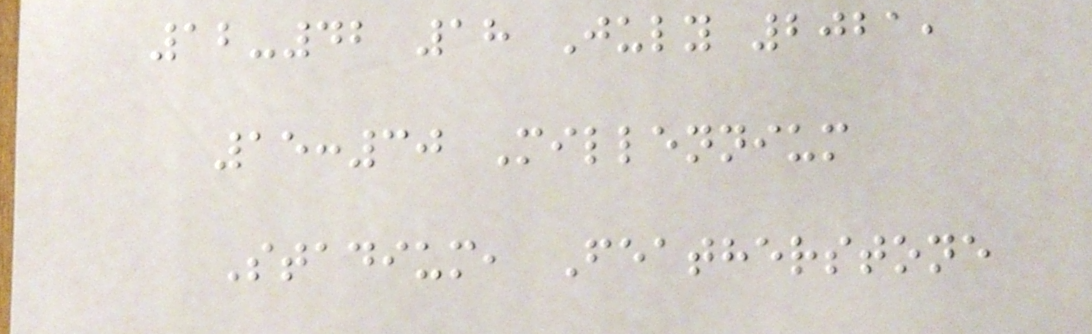12-42 18 July 2021,
15:30 Millennium
Stadium, Featherstone
